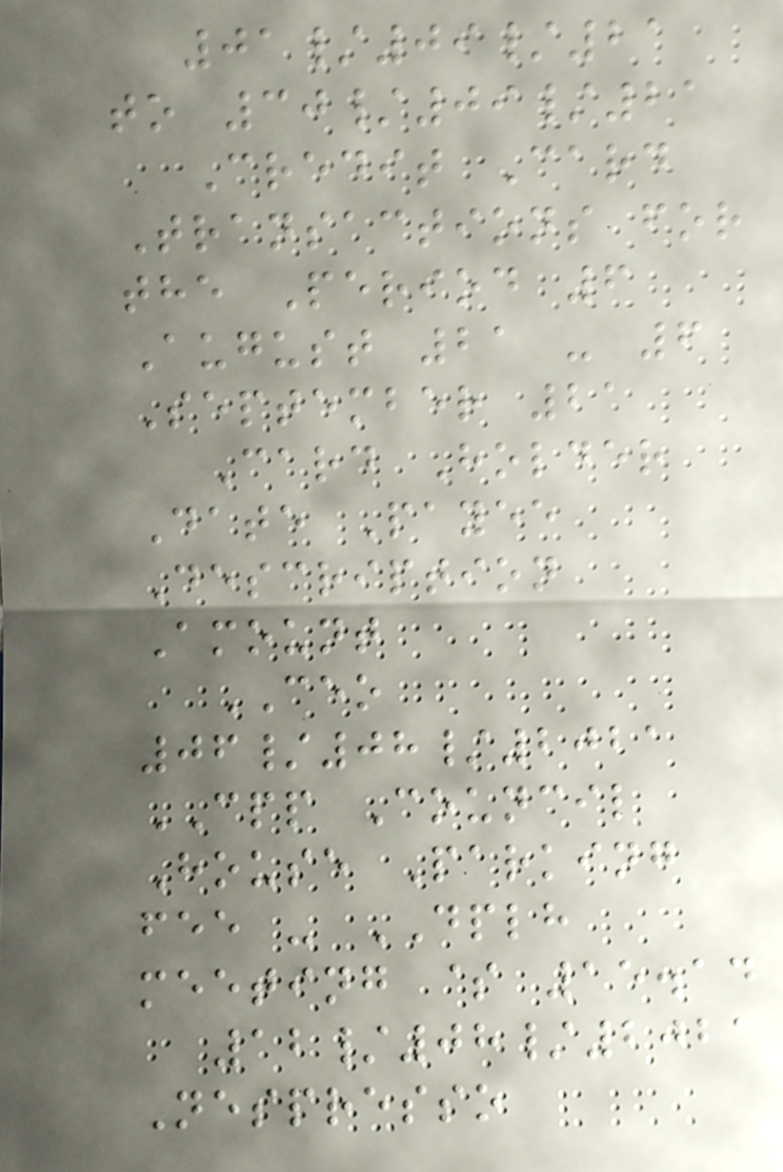01/09/21
to 30/09/21
Credit Card
Transactions for
the Period 6
August 21 - 6
September 21
Card Holder
Date Payee
Description
Amount
CEO
06/08/2021
CPP Council
House Parking
fee - DPLH
meeting $ 15.14
12/08/2021
Nespresso
